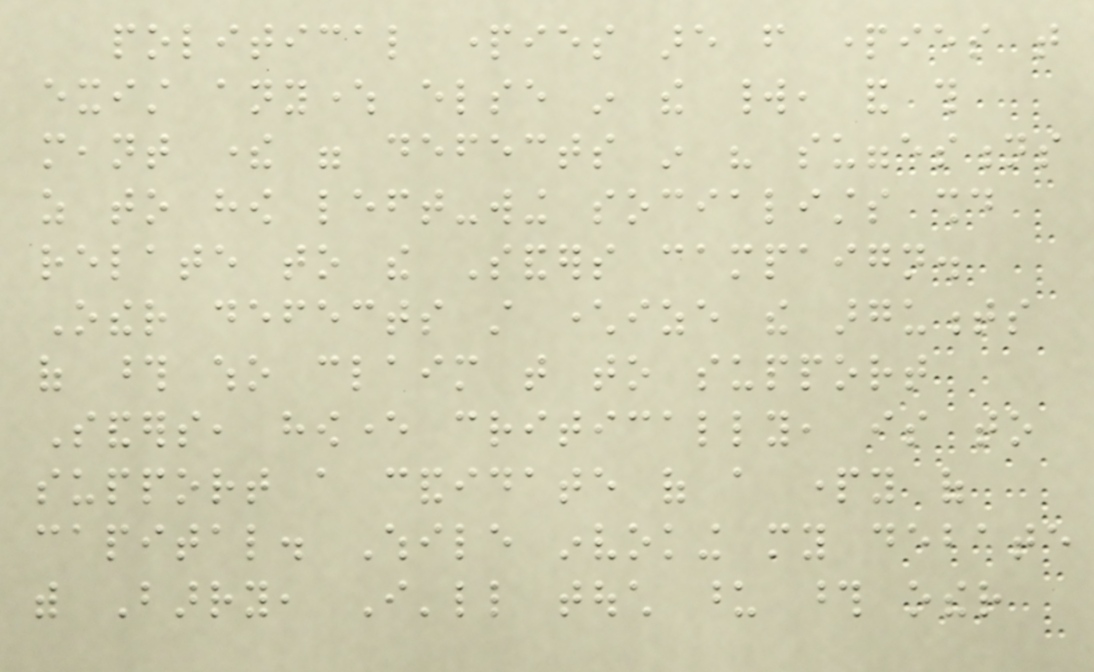political parties are from parties that
exist anywhere else in the world, and this
meant there were defects in his suggestions
as to how left-wing socialists should
relate to the Sanders campaign.
Other defects still characterize the arguments
of those who claim that to support
Sanders, however critically, is to
support a candidate of a party of
capital. While invoking my debate
with Barry, I'll touch upon those other
